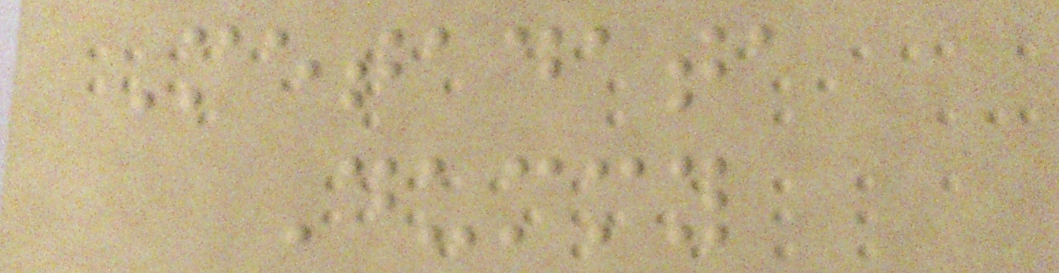Metadata
Dummy
